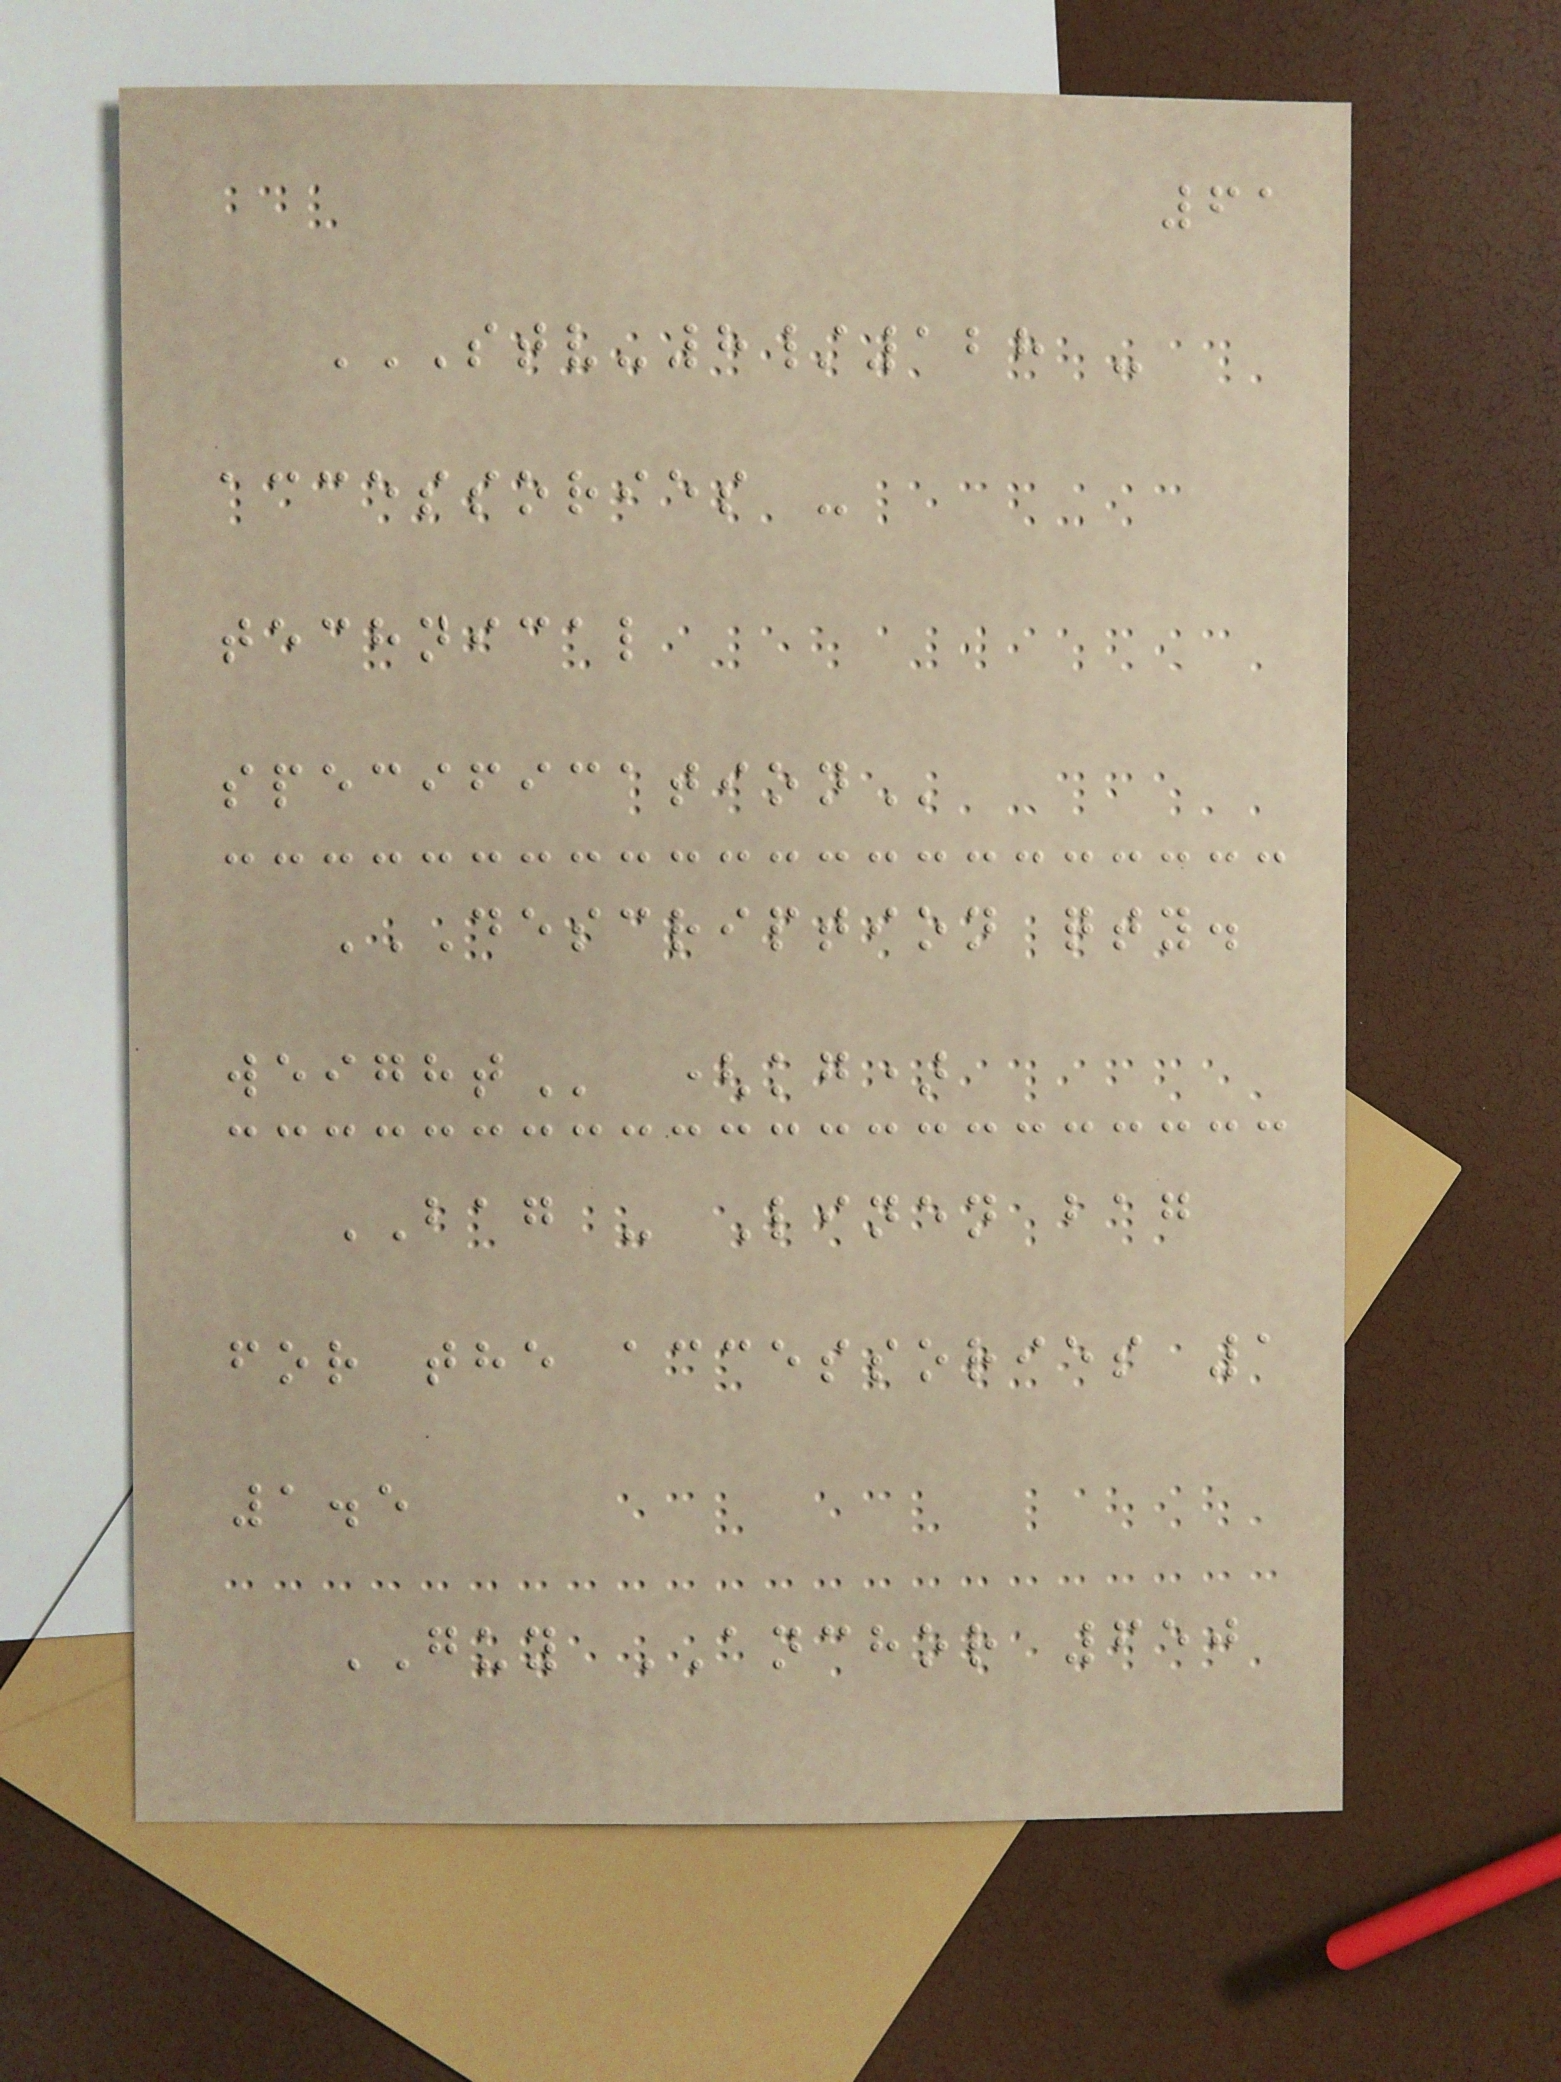61
STV-8/128 -
ACCESSORIES -
TECHNICAL
SPECIFICATION
DESCRIPTION QTY.
WEIGHT (kg)
BAG - Linen bag
for the accessories 1
1.5
GUY ANCHOR 650
